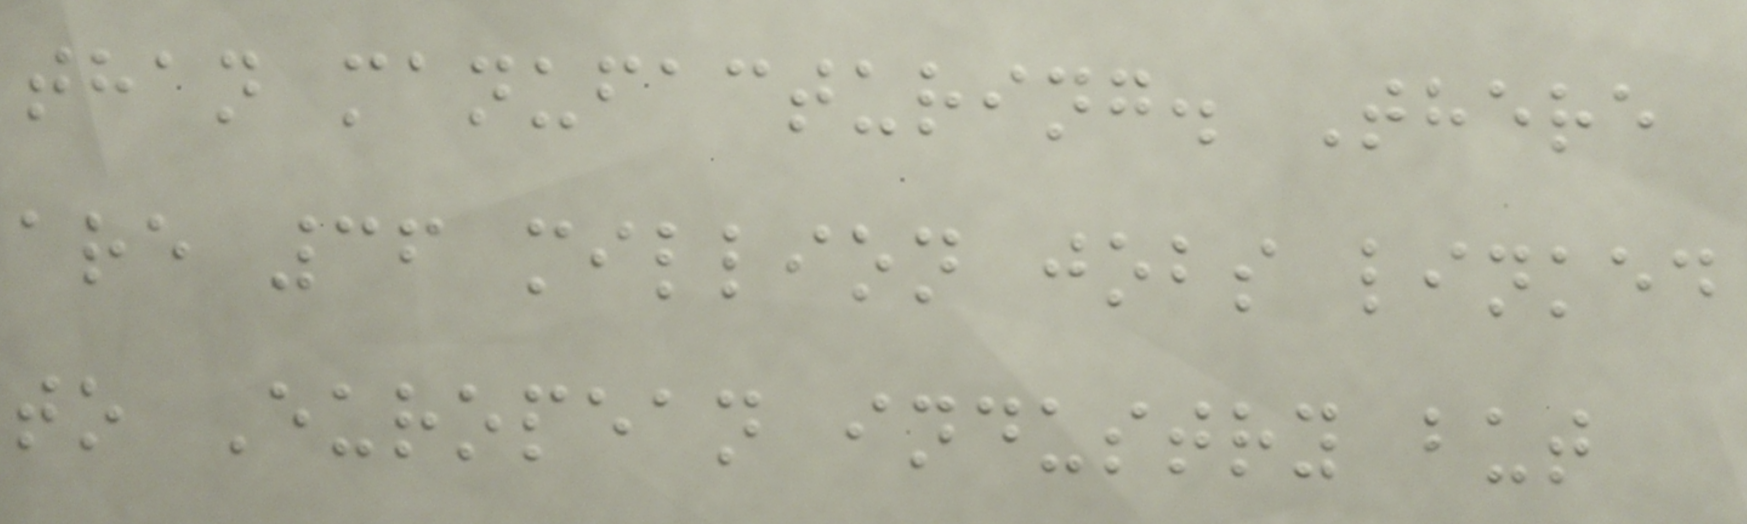than manufacturing. There
are 36 million jobs linked
to European industry but
